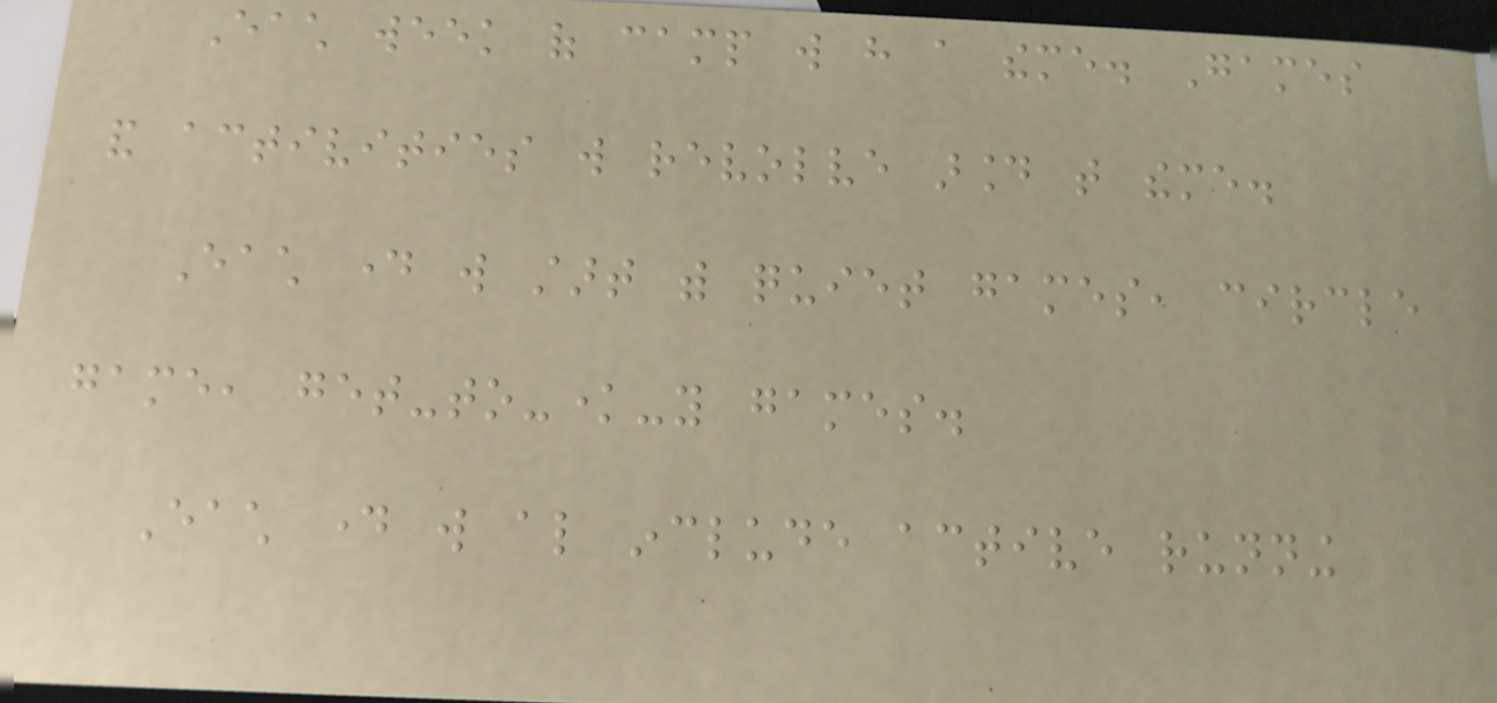Each week of camp will have a theme. Games
and activities will revolve around that theme.
Each day will start with quiet games, circle
game, get-to-know-you games.
Each day will also include active running
